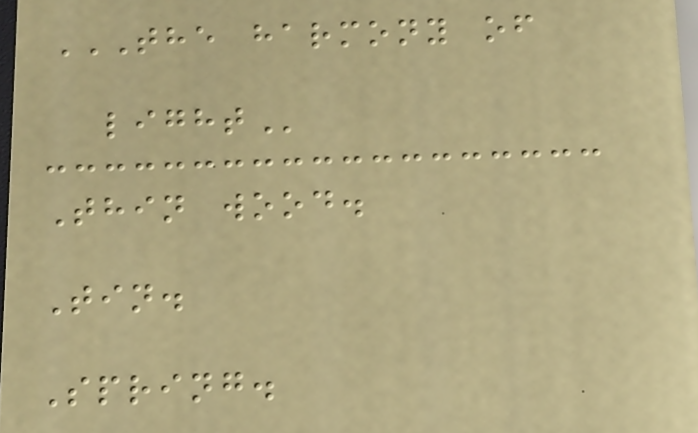THE HARMONY OF
LIGHT
Thin wood.
Tin.
Spring.
